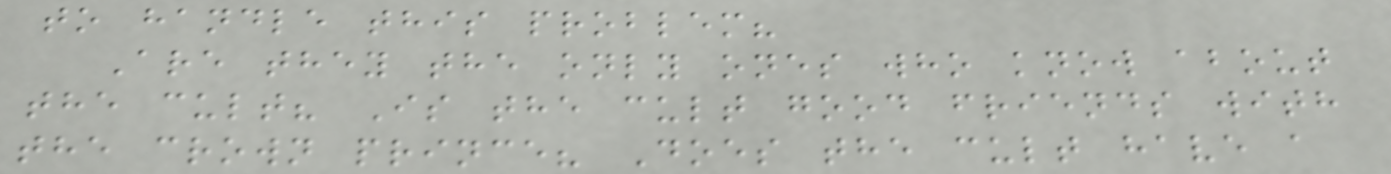to handle this problem?
Are they the only ones who know about
the cult? Is the cult good friends with
the crown prince? Does the cult have a
